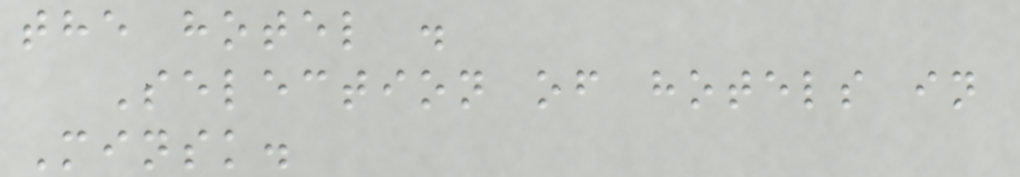the hotel .
Selection of hotels in
Minsk.
